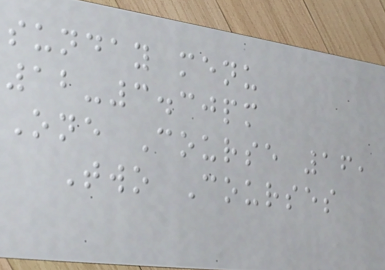sunday menu
12-3.30pm
One Course 16,
Two Courses
